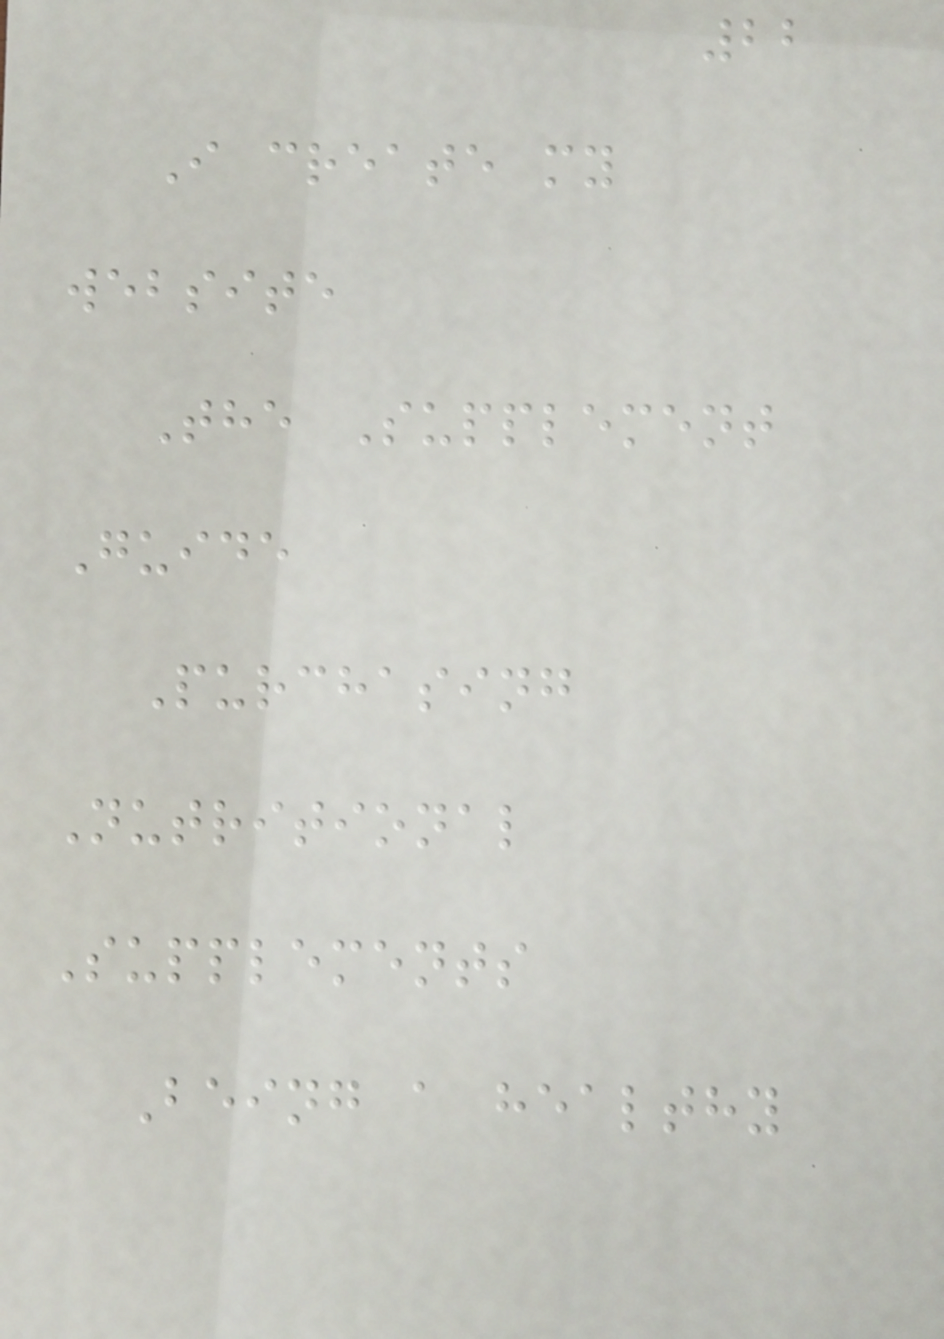22
I create my
website
The Supplement
Guide
Purchasing
Nutritional
Supplements
Being a healthy
